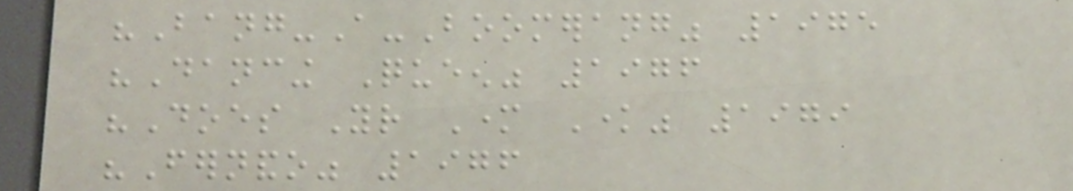"Bang-A-Boomerang" 1975
"Dancing Queen" 1976
"Does Your Mother Know" 1979
"Fernando" 1976
